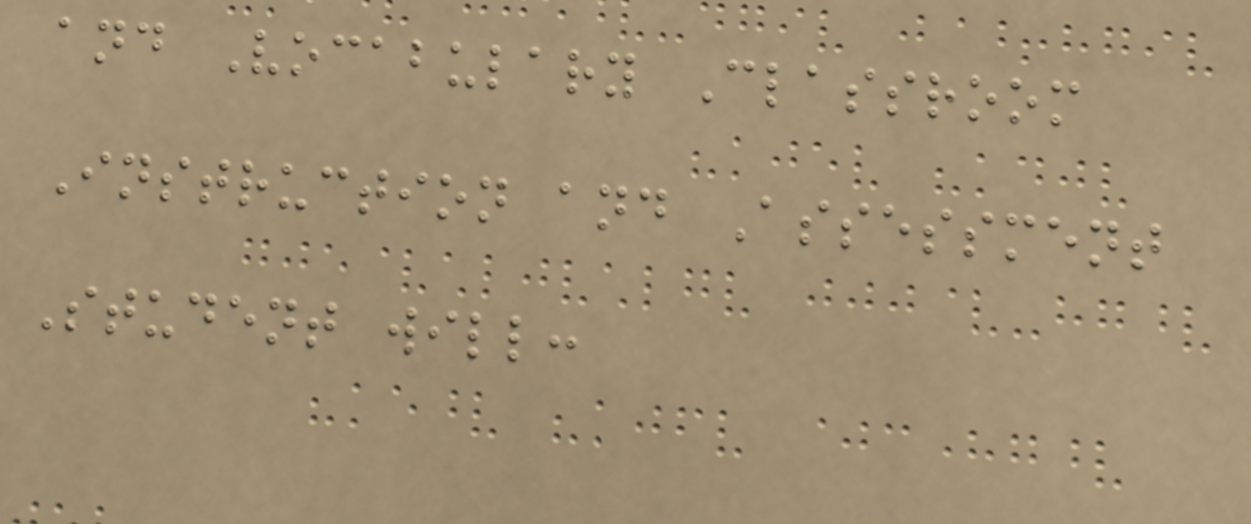and Vocabulary Classroom
Instruction and Assessment
Student will:
